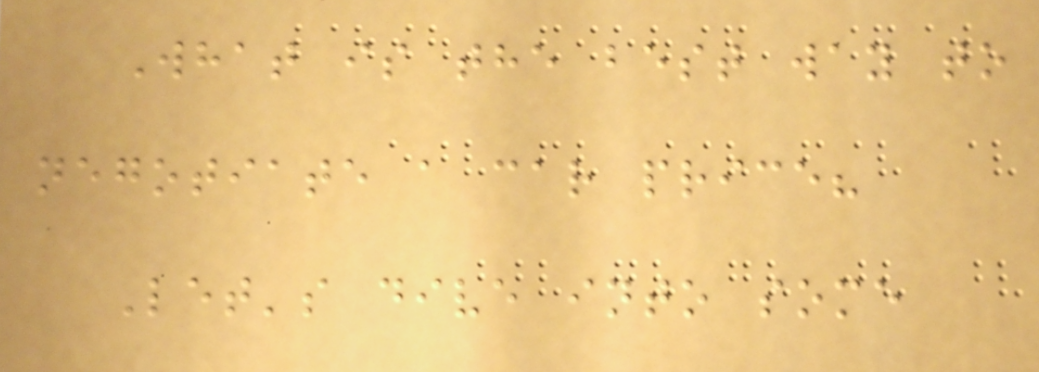What is the best way to
negotiate a car price?
Let's dive into some
